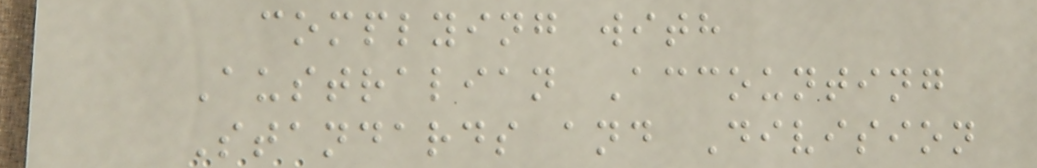complying with
Australian Accounting
Standards and Division
